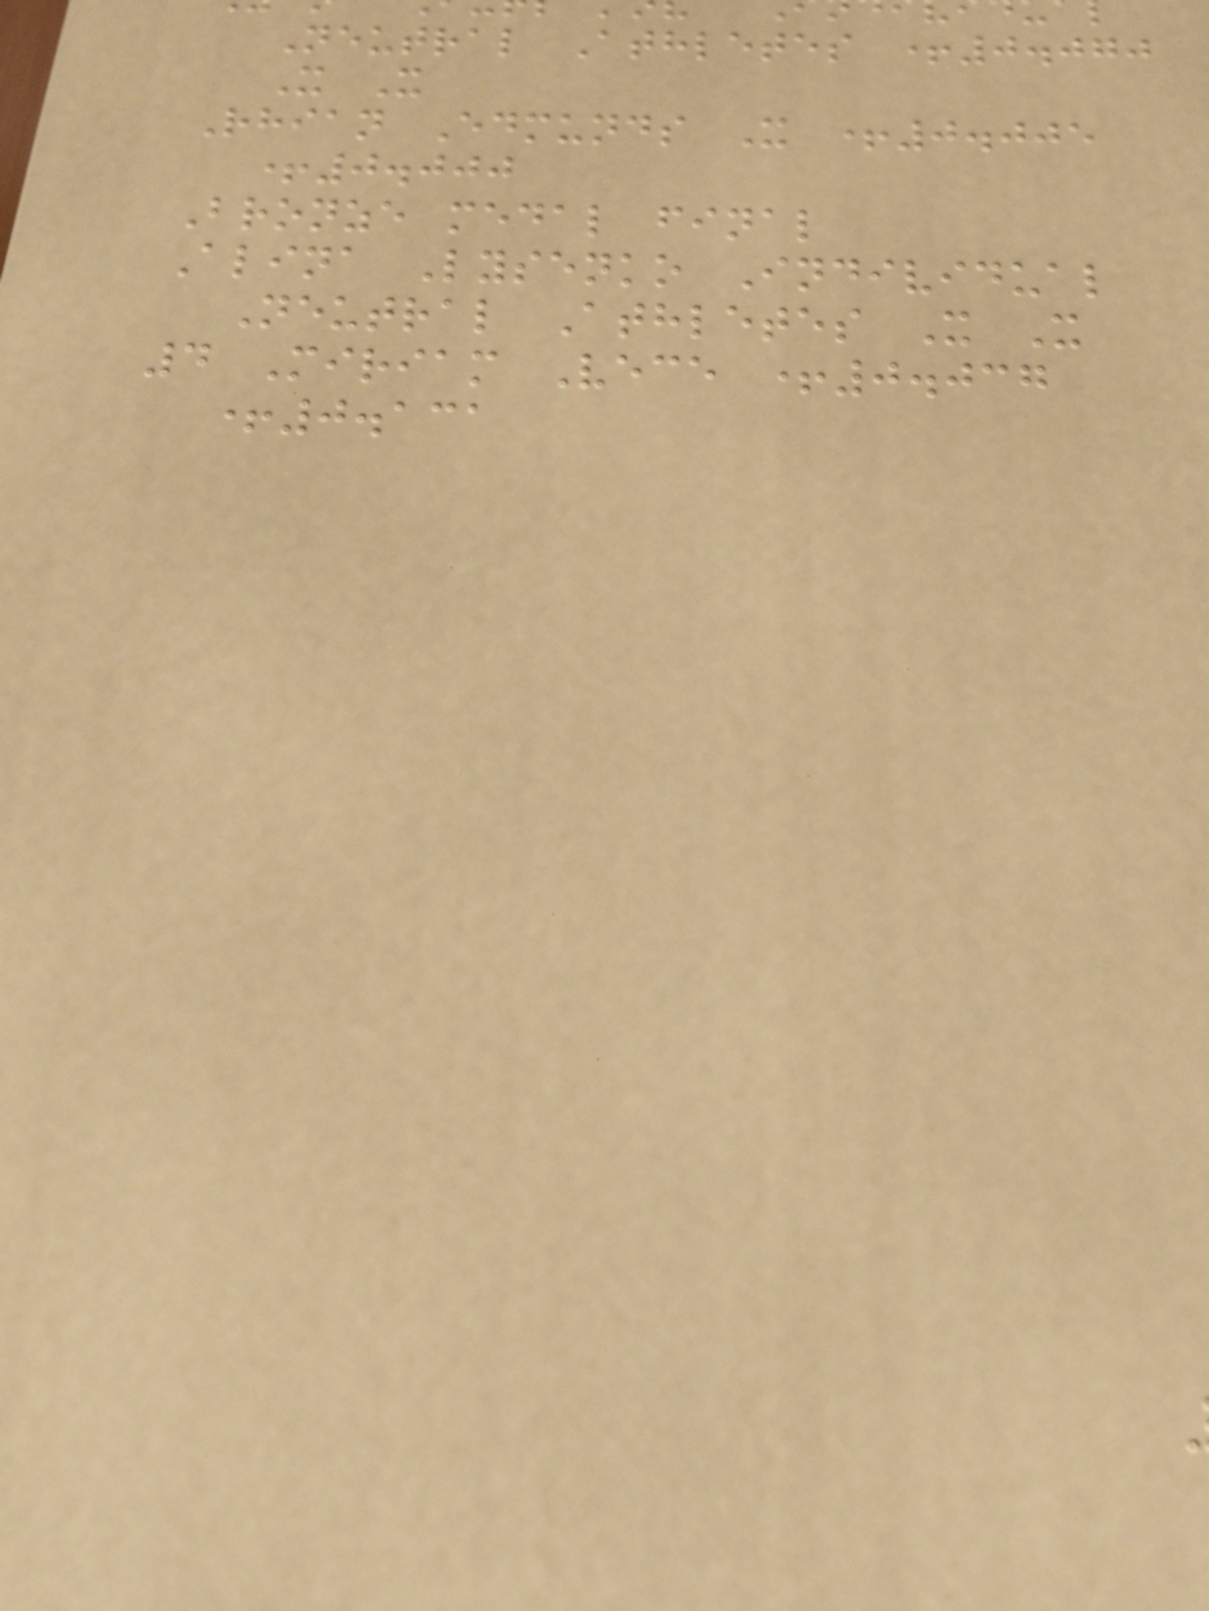Neutral Athletes +0.070
X X
Rhian Edmunds X +0.005
+0.000
Bronze medal final
Alina Lysenko Individual
Neutral Athletes X X
4 Miriam Vece +0.037
+0.131
